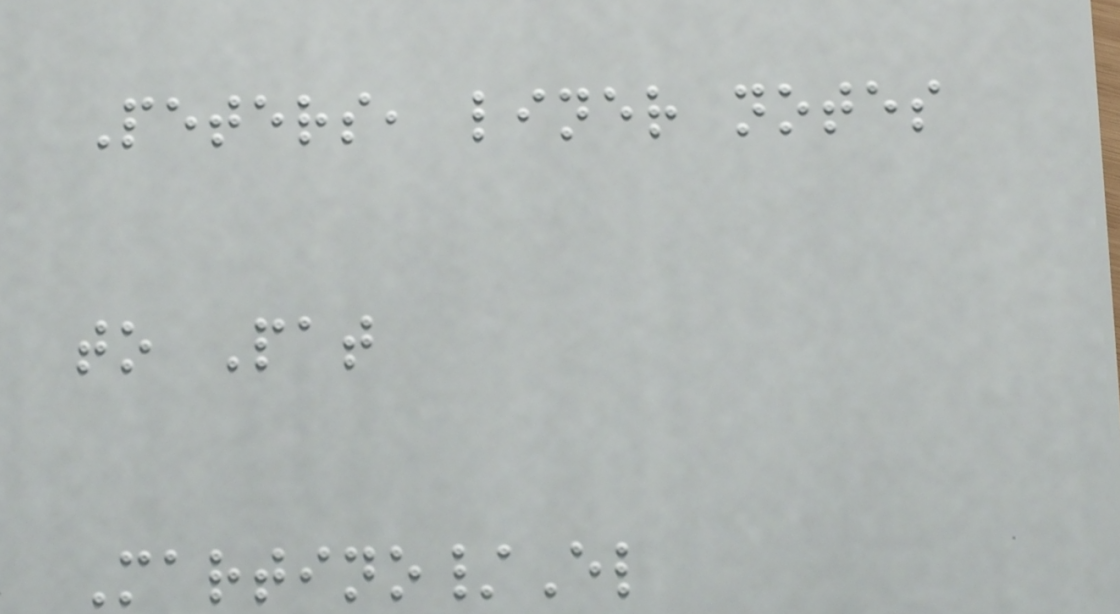Peters, liner notes
to Pat
Martino/El
